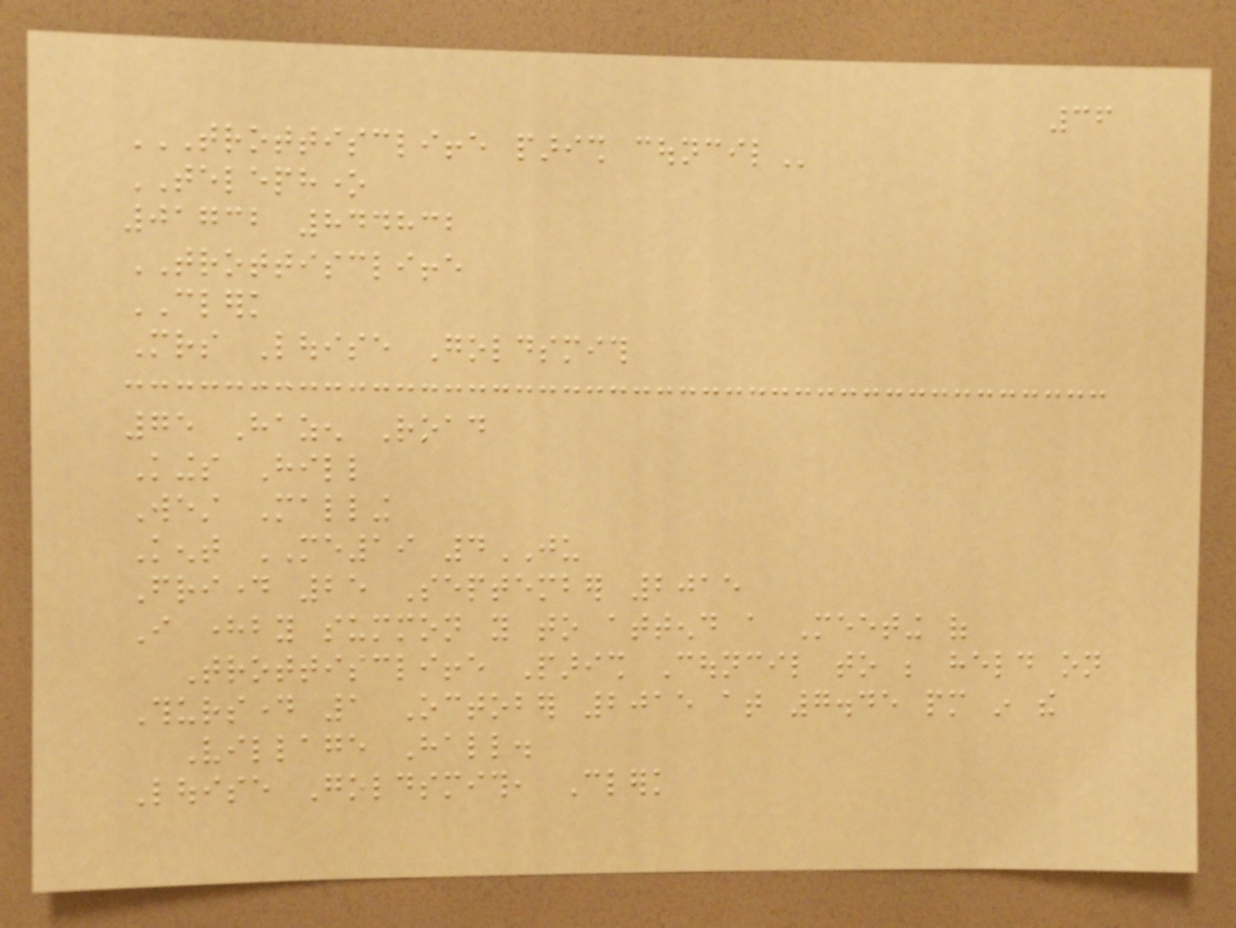36
TROTTISCLIFFE PARISH COUNCIL
TELEPHONE
01732 844832
TROTTISCLIFFE
CLERK
Mrs Louise Goldsmith
75 Hazen Road
Kings Hill
West Malling
Kent ME19 4JU
Friday 25 September 2015
I hereby summon you to attend a Meeting of
Trottiscliffe Parish Council to be held on
Thursday 1 October 2015 at 7.45 pm in the
Village Hall.
Louise Goldsmith, Clerk
